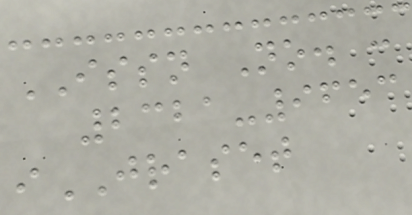ISSN No. :
2321-9653
iJRASET
